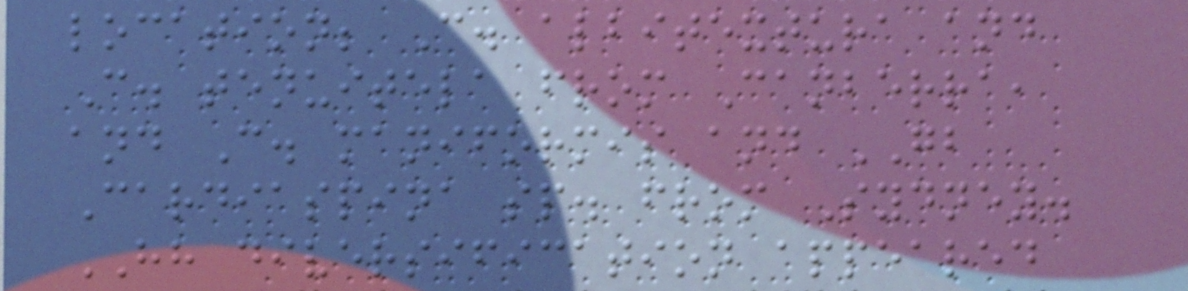location; C. albitextura and
C. tenuitela from Canberra,
and C. maniformis and GB
Cardiaspina sp. from Sydney.
HH diversification appeared
